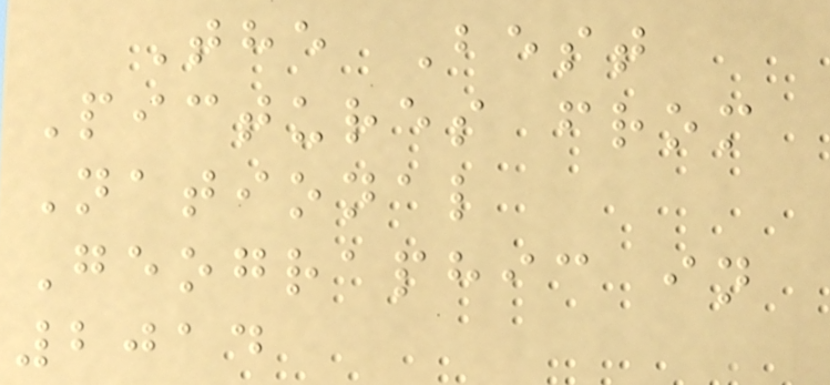The Best
Pictures from
National
Geographic in
2014
